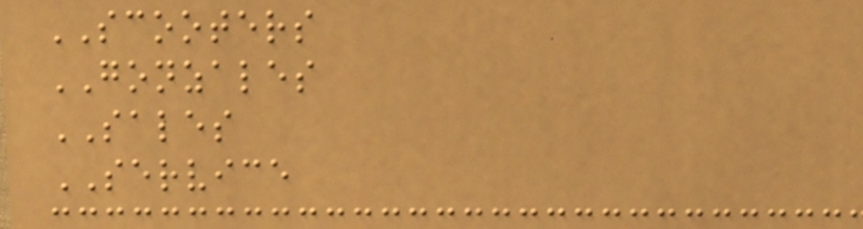SCOOTERS
GONZALES
SALES
SERVICE
